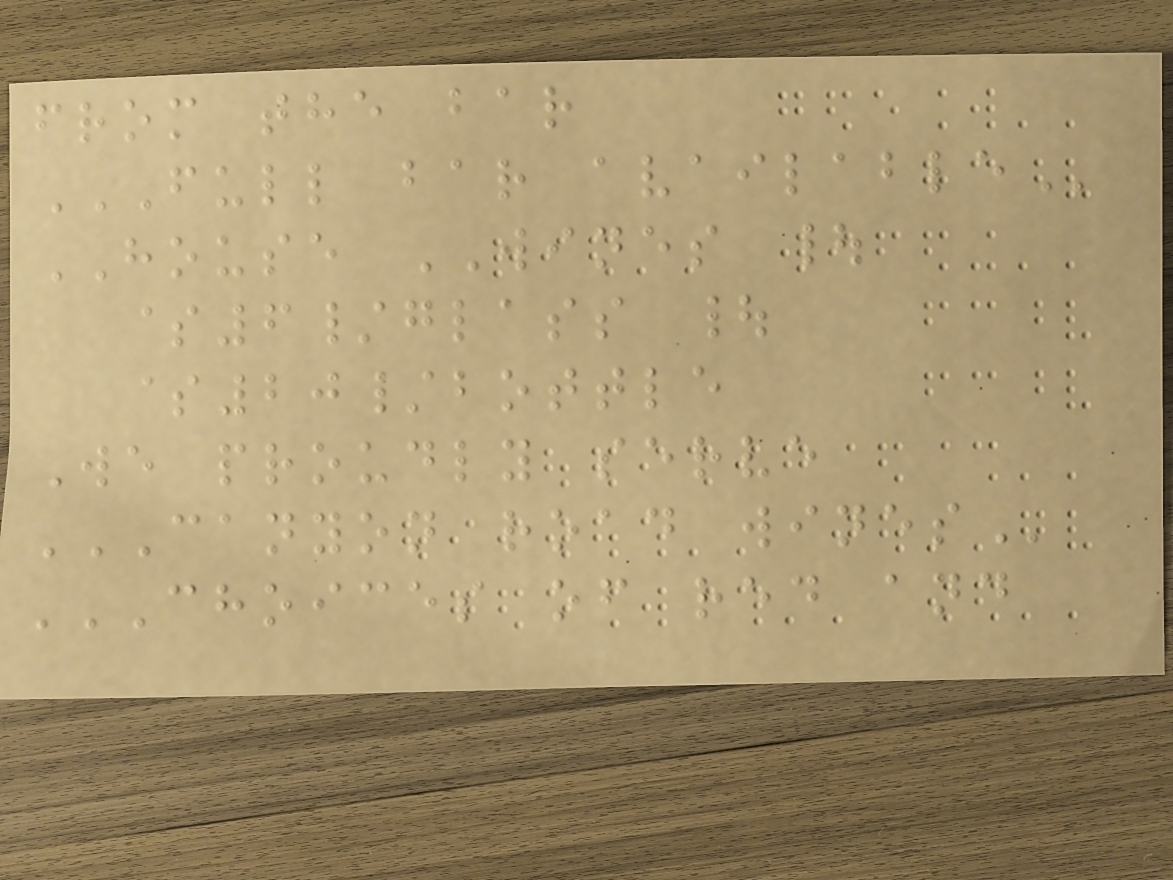from the bar
FULL BAR AVAILABLE
HOUSE WINES |
$6/glass |
$20/bottle
We proudly serve
CANYON ROAD WINES
CHOICES OF RED AND
